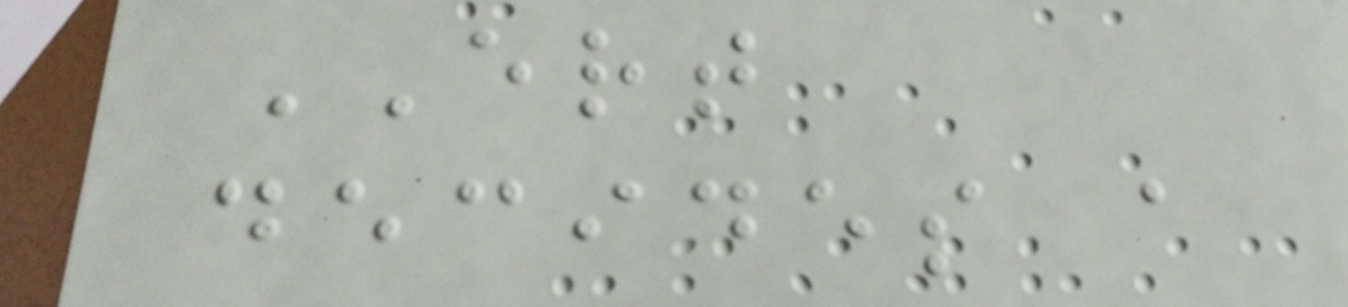ERT
decides a
